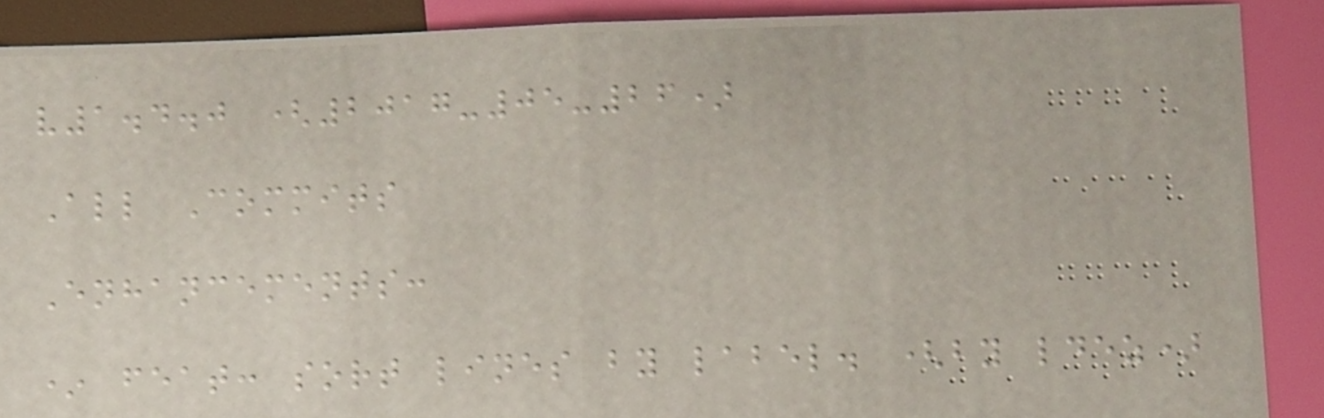v1.4.0 (2017-05-26)
All Commits
Enhancements:
* feat: sort lines by label. (by ldez)
